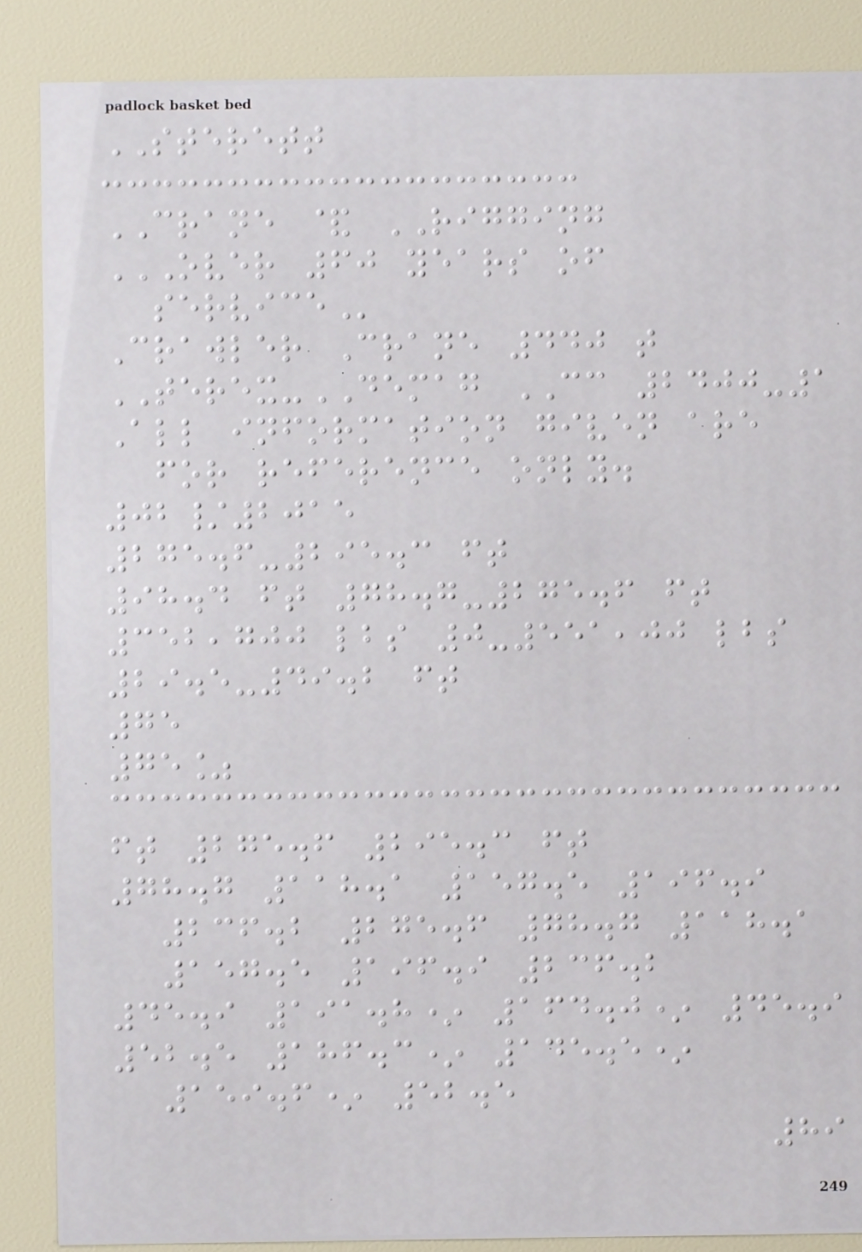STERETT
CRANE & RIGGING
OVER 60 YEARS OF
SERVICE
Crawler Crane 440 t
TEREX-DEMAG CC 2400-1
All information given are
for reference only.
02/2015
275.6-295.3 ft
98.4 ft 78.7-275.6 ft
352,700 lbs 0-551,00 lbs
29.5-49.2 ft
75
75%
ft 275.6 295.3 ft
78.7 118.1 157.5 196.9
236.2 275.6 78.7 118.1
157.5 196.9 236.2
45.9 191.8* 164.0* 45.9
52.5 186.3* 145.5*
159.6* 52.5
89
